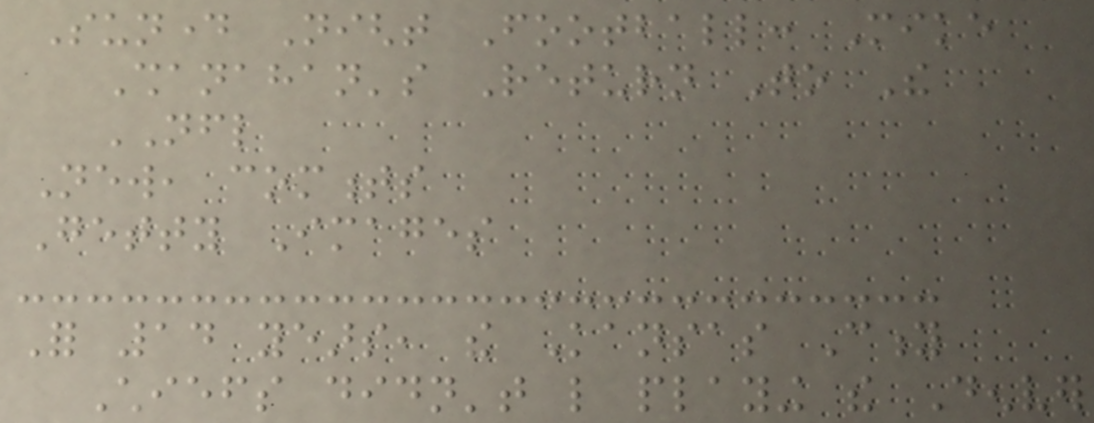Sunday Night Football: Mike
Shanahan's Return To The
NFL
New, comments
Getty Images
For 14 years, the Kansas City
Chiefs didn't like playing the Denver
